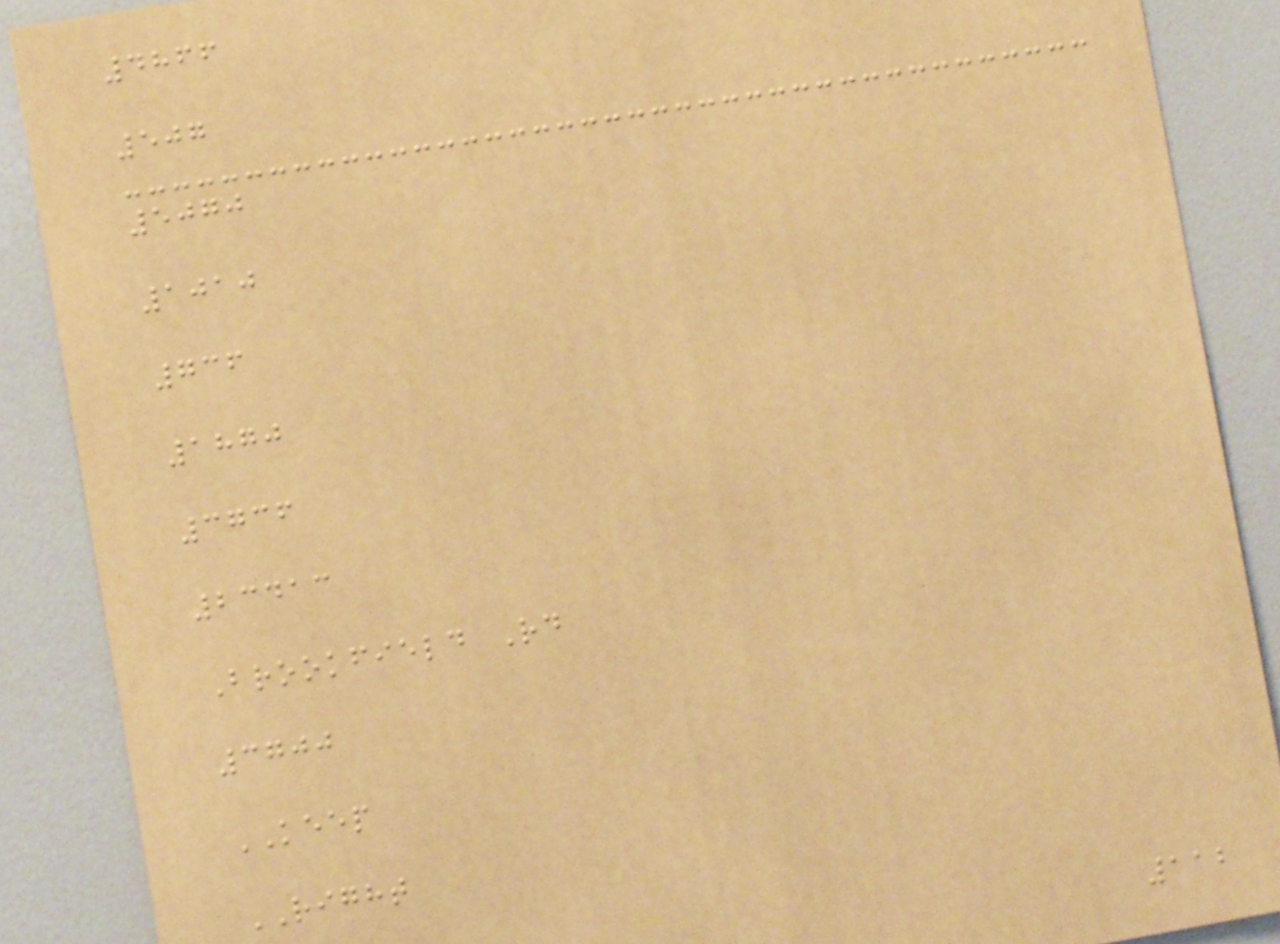4866
507
5070
1010
736
1870
3736
23413
Brookfield Rd
3700
KEEP
RIGHT
112
